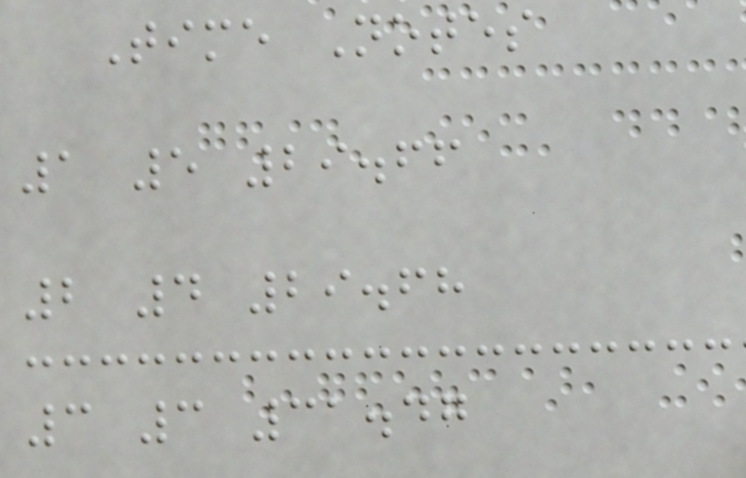Time Notes
1 5 29.66
2 4 29.68
3 3 31.47
